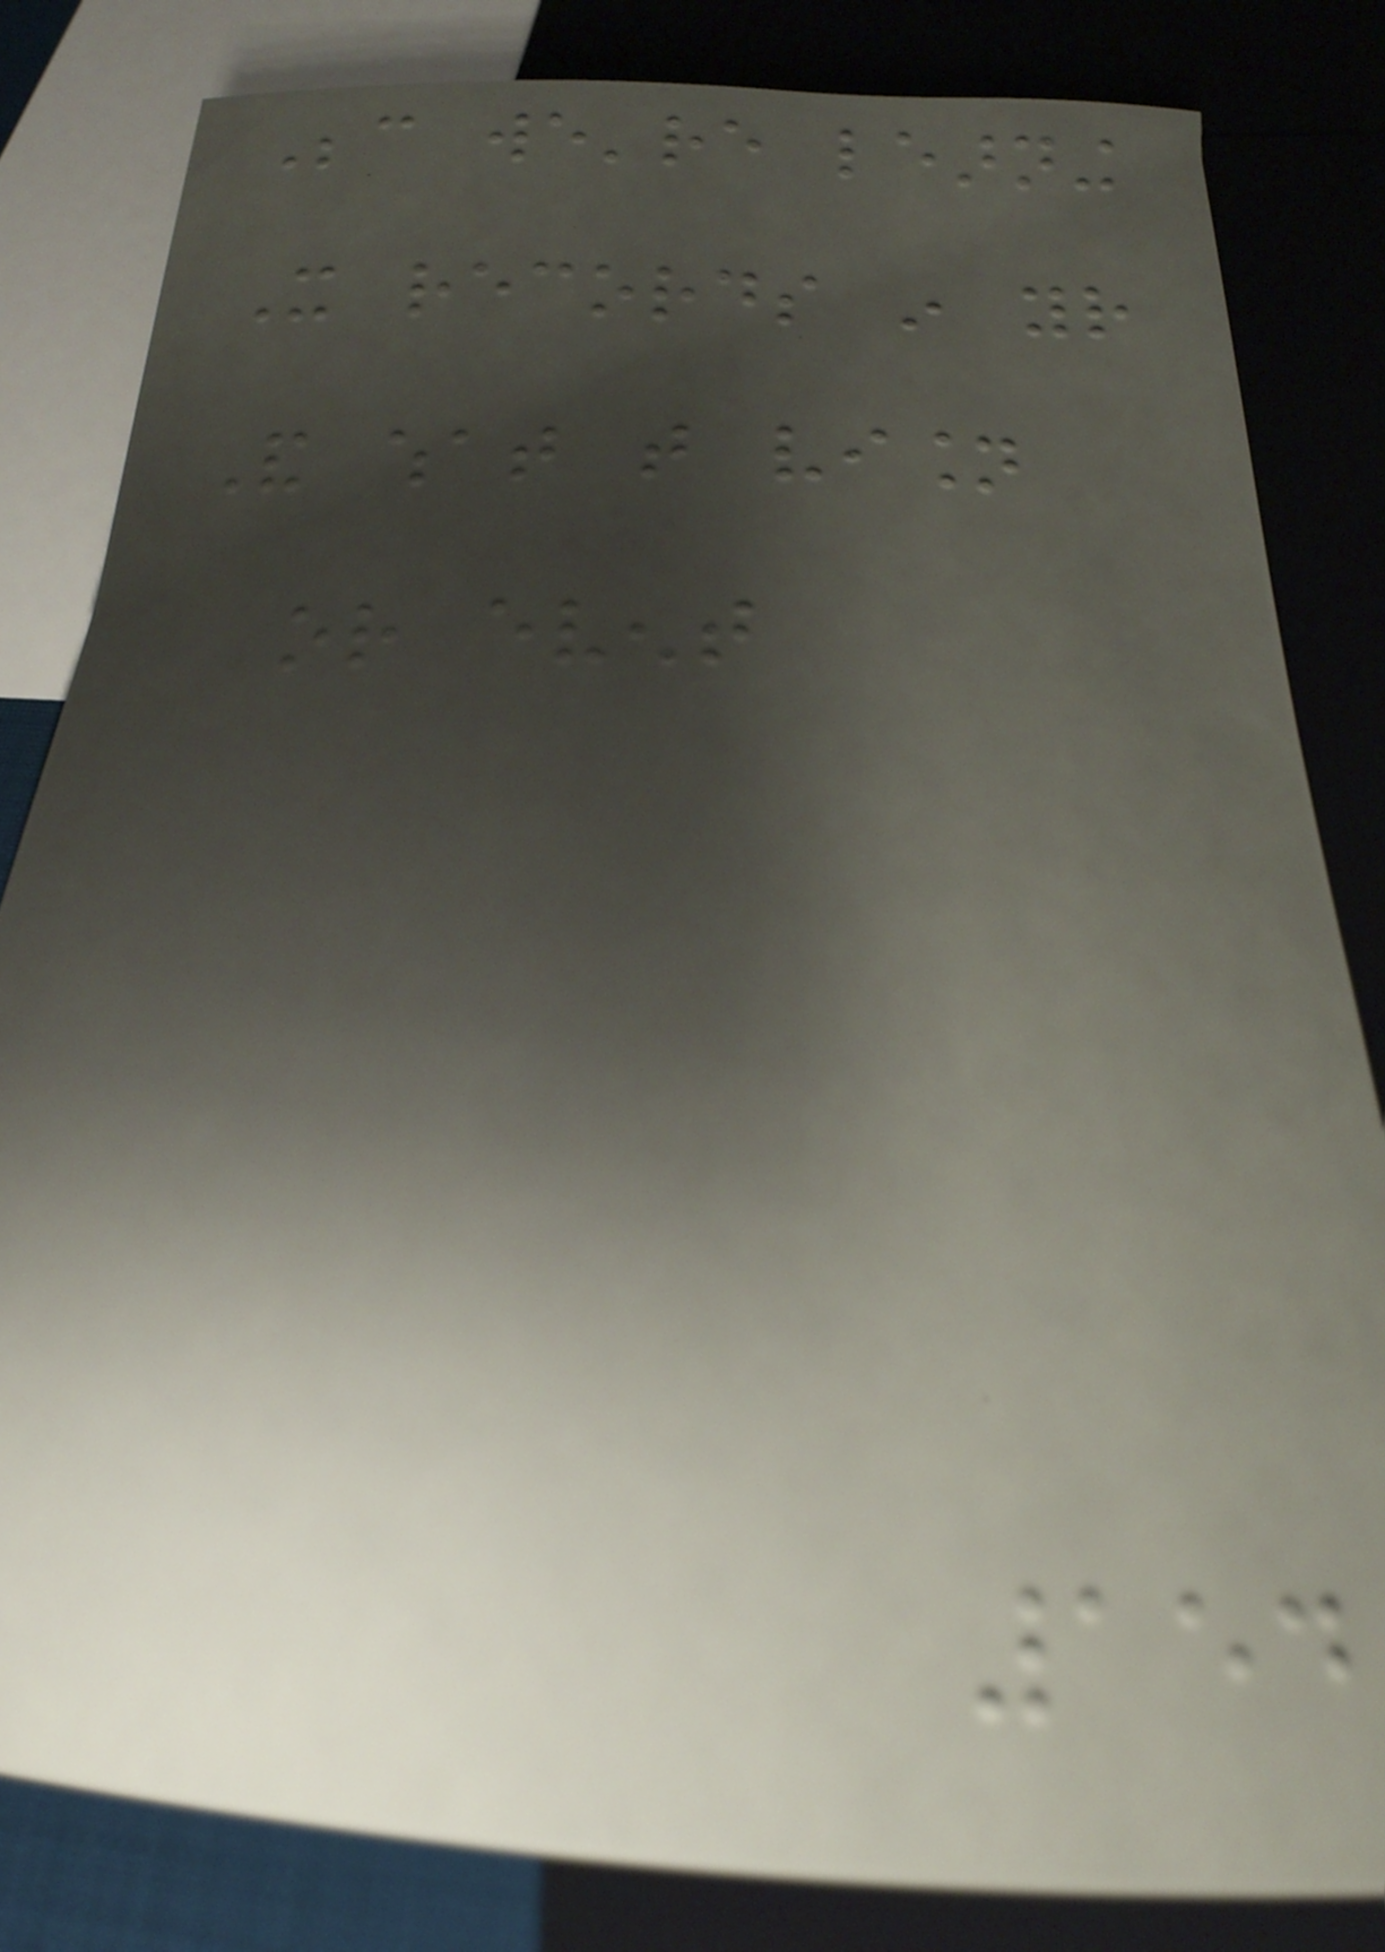Because we're learning
It records in your
And what that vision
or event
154
